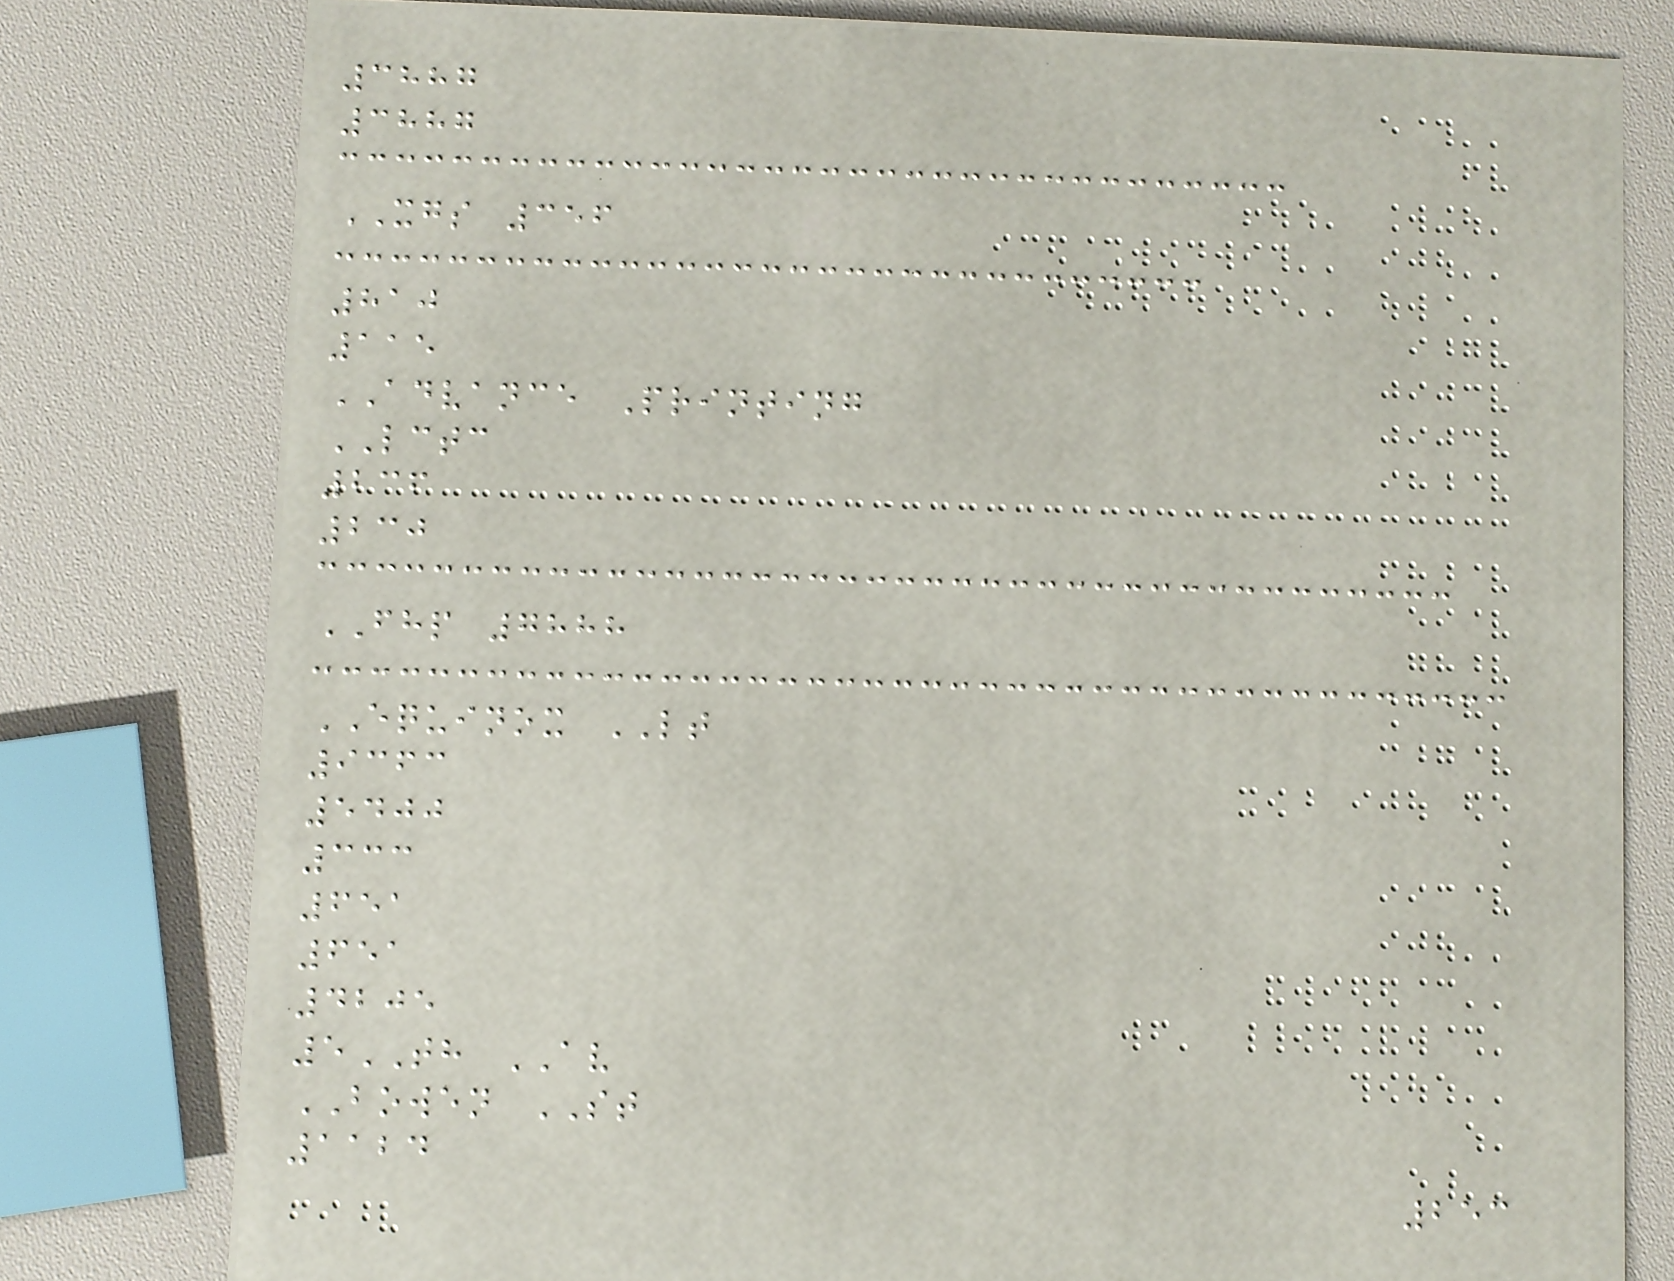3887
3887
XGS 356
810
115
ADVANCE Printing
LCTC
236
230
FHP 7888
EQUINOX LT
9363
5400
333
651
651
4205
5TH AV
BOWEN ST
1124
253
